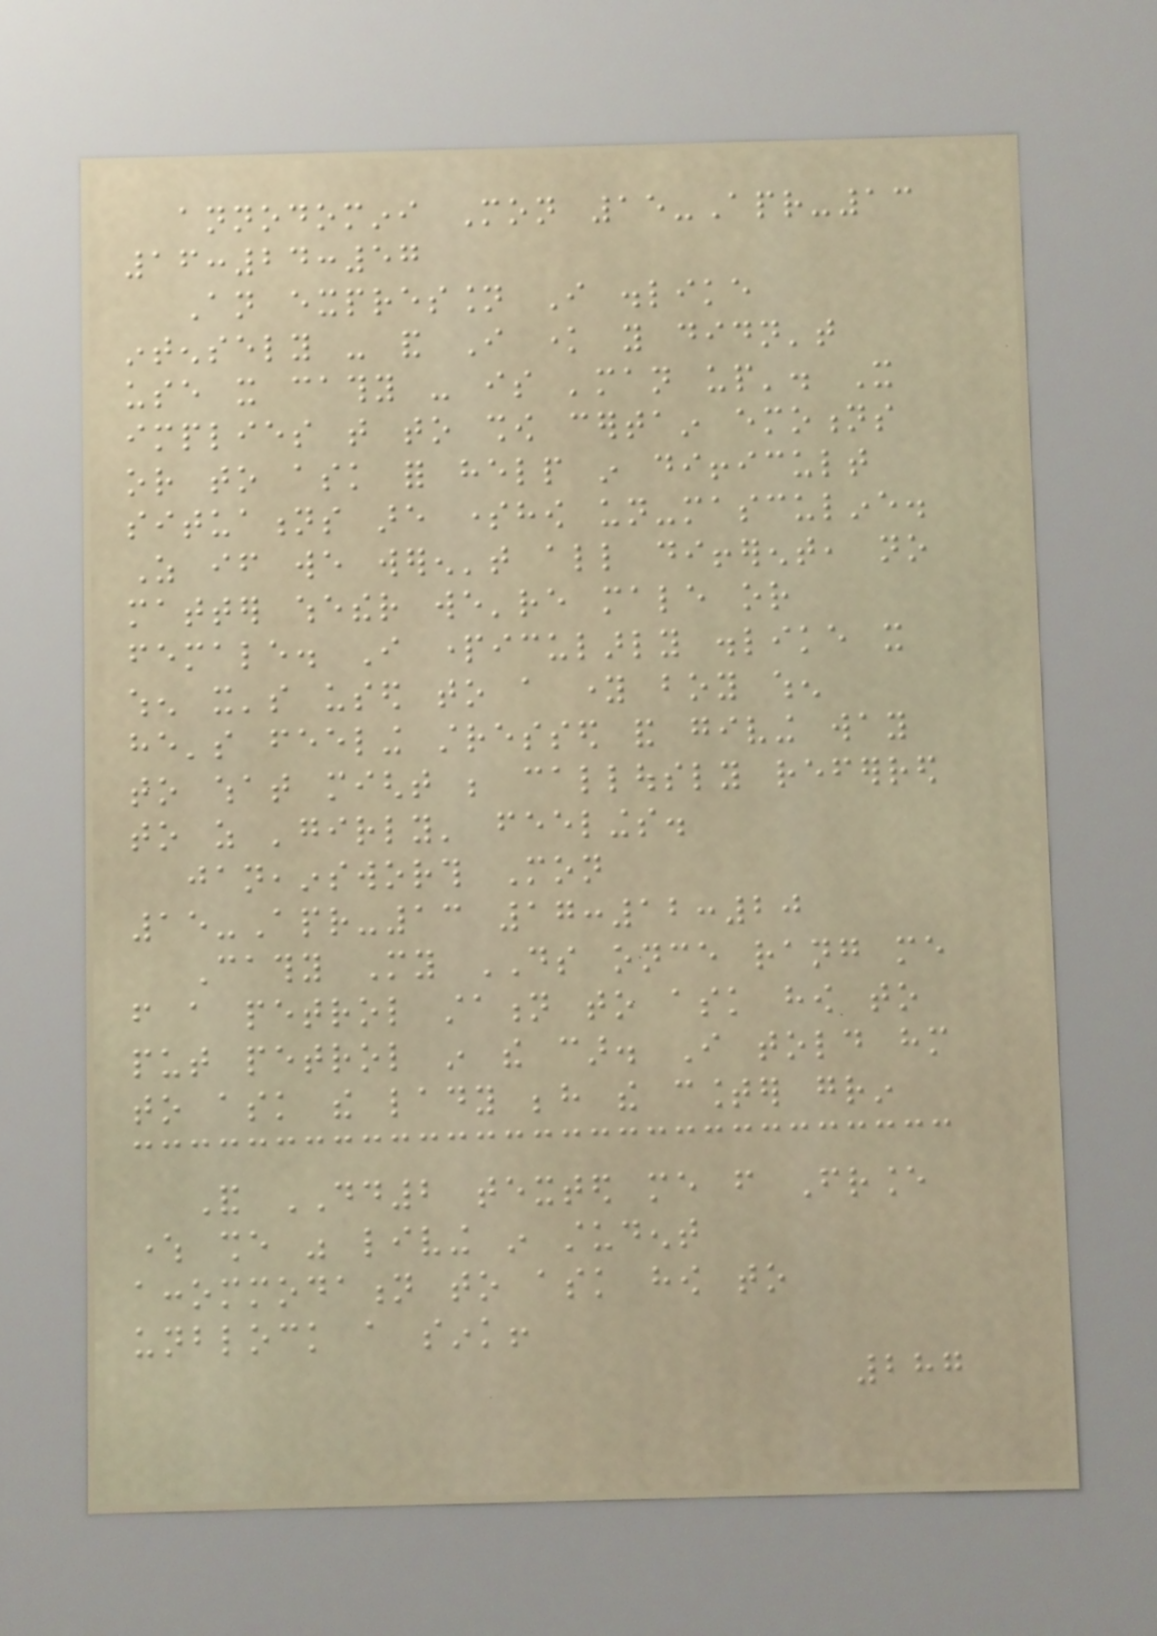annodomini Mon 15-Apr-13
16:24:57
An expression I dislike
intensely - and I know you didn't
use it cathy - is 'man up'. It
implies that to show certain emotions
or to ask for help in difficult
situations are somehow un-masculine.
As if we weren't all different, no
matter whether we're male or
female. I particularly dislike it
when it's used to a young boy when
he's feeling stressed and giving way
to what might be callously referred
to as 'girly' feelings.
janeainsworth Mon
15-Apr-13 17:12:20
Cathy My DS once rang me
from a petrol station to ask how to
put petrol in the car. I told him
to ask the lady behind the counter grin
And DD2 texted me from France
where she was living in student
accommodation to ask how to
unblock a sink!
287
